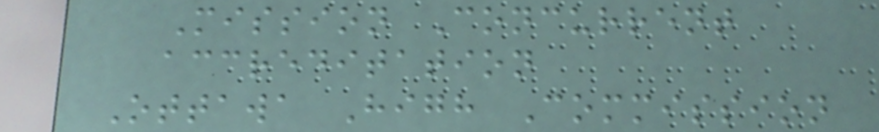Mission Concurrent
accreditation
Ottawa High Commission
